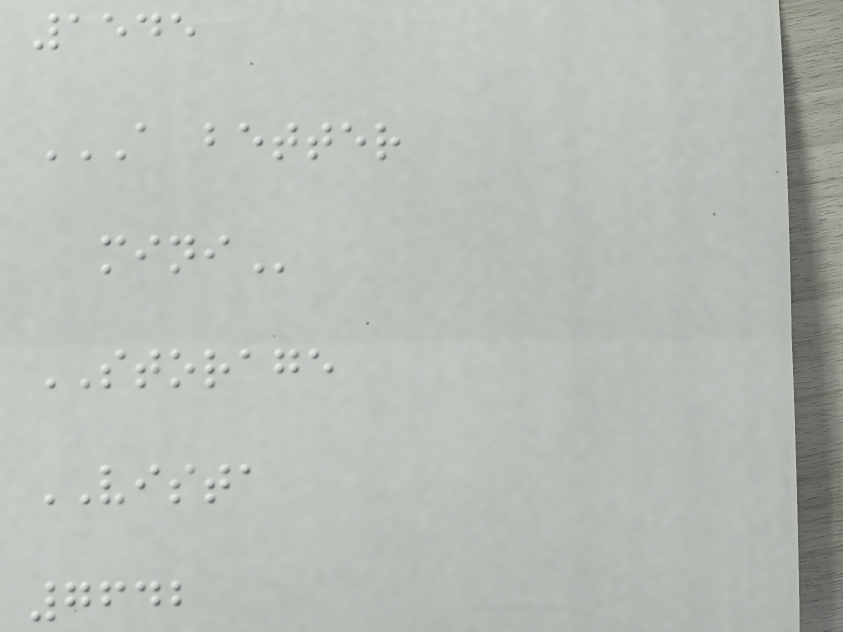1545
A BETTER
MINI
STORAGE
VISTA
7642
